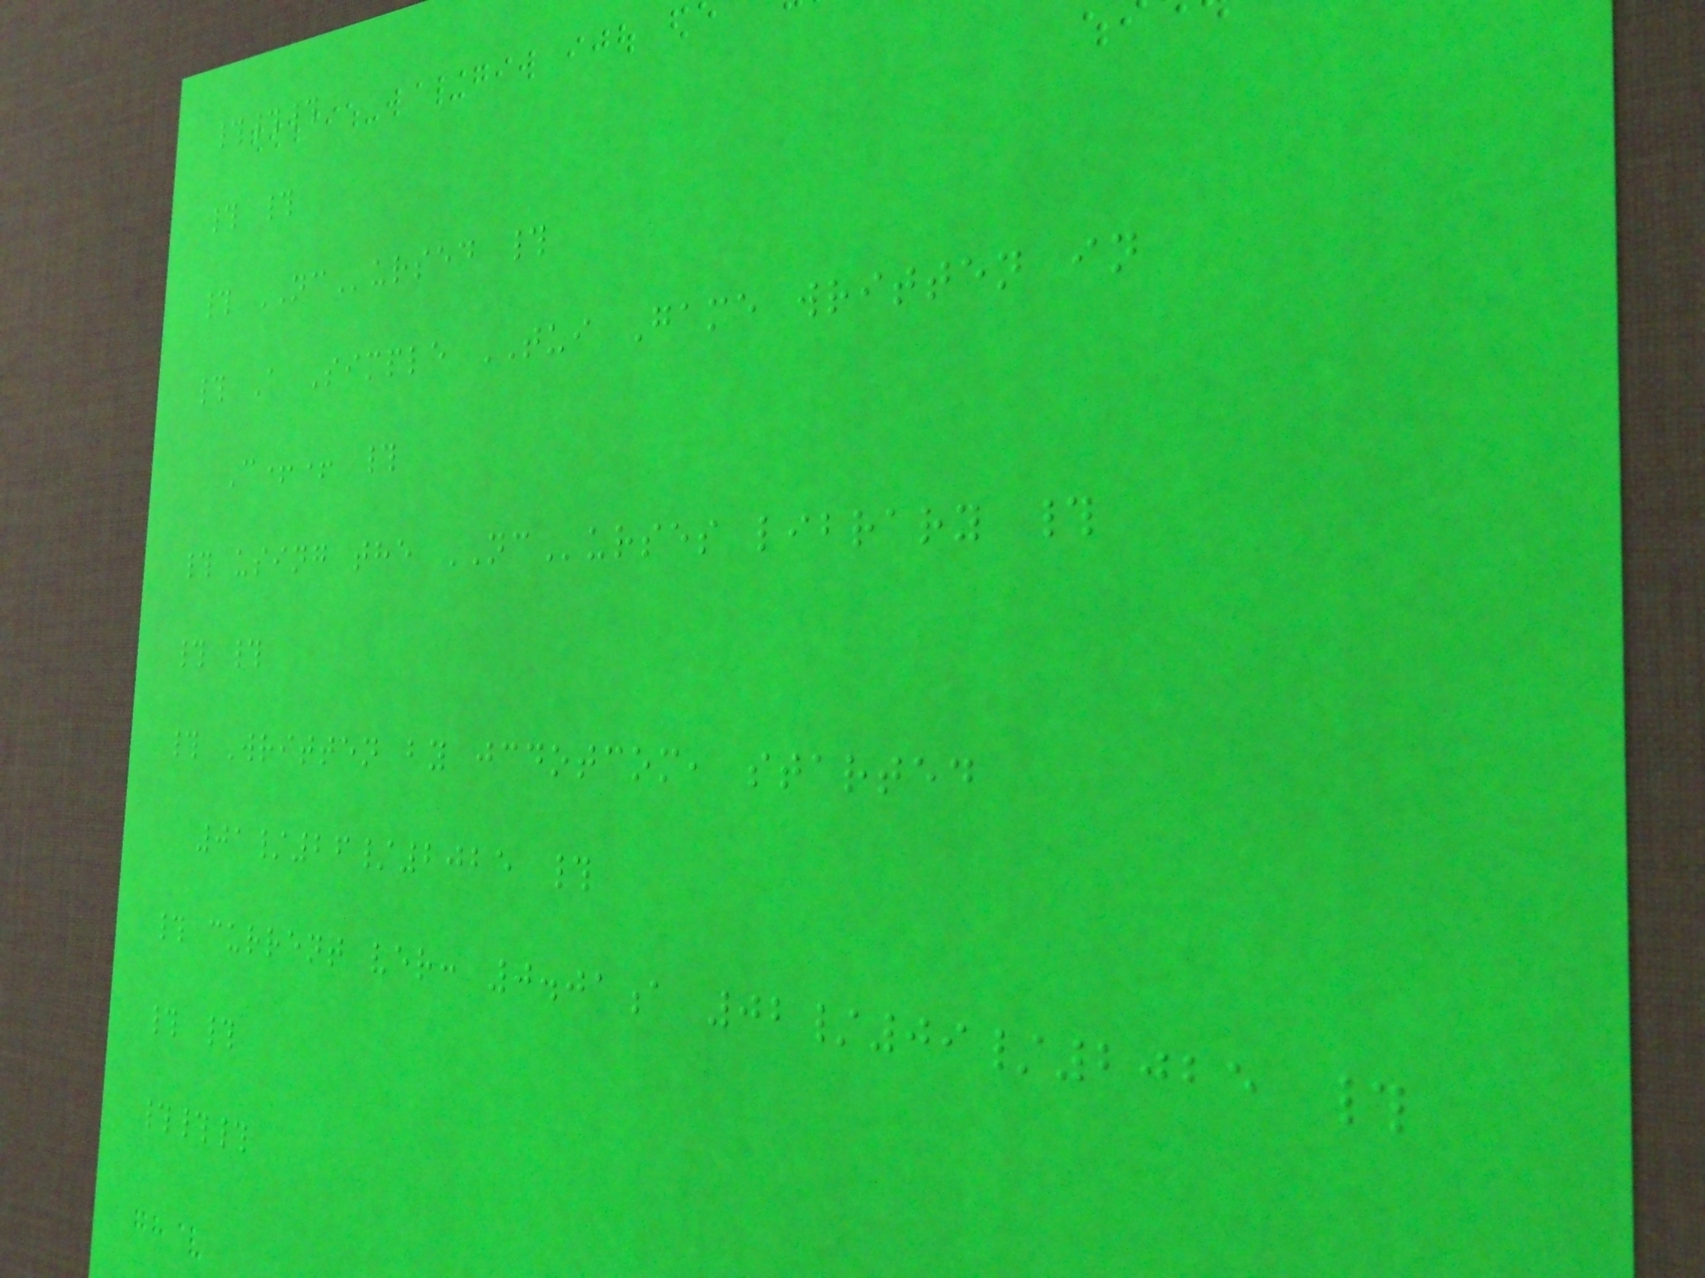###
# #
# NCursed #
# A Simple TUI Game written in
C++ #
# using the NCurses library #
# #
# Written by jcdotcom, started
01/26/2025 #
# current ver: 0.01a 02/09/2025 #
# #
###
